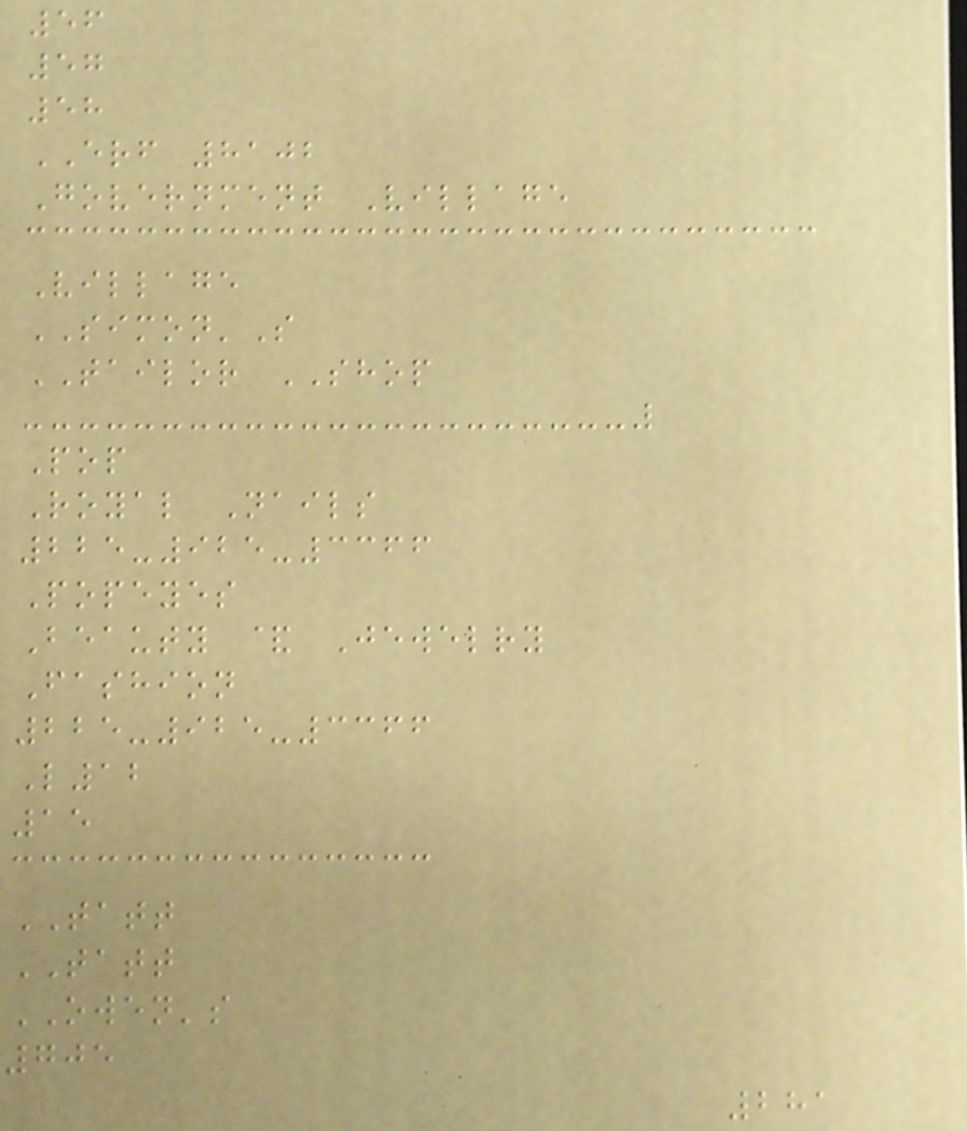56
57
58
ERF 8102
Government Village
Village
SIMON'S
TAILOR SHOP
Pop
Royal Nails
225-925-3366
Popeyes
Beauty & Jewelry
Fashion
225-925-3366
L12
15
TATT
TATT
OWEN's
705
281
